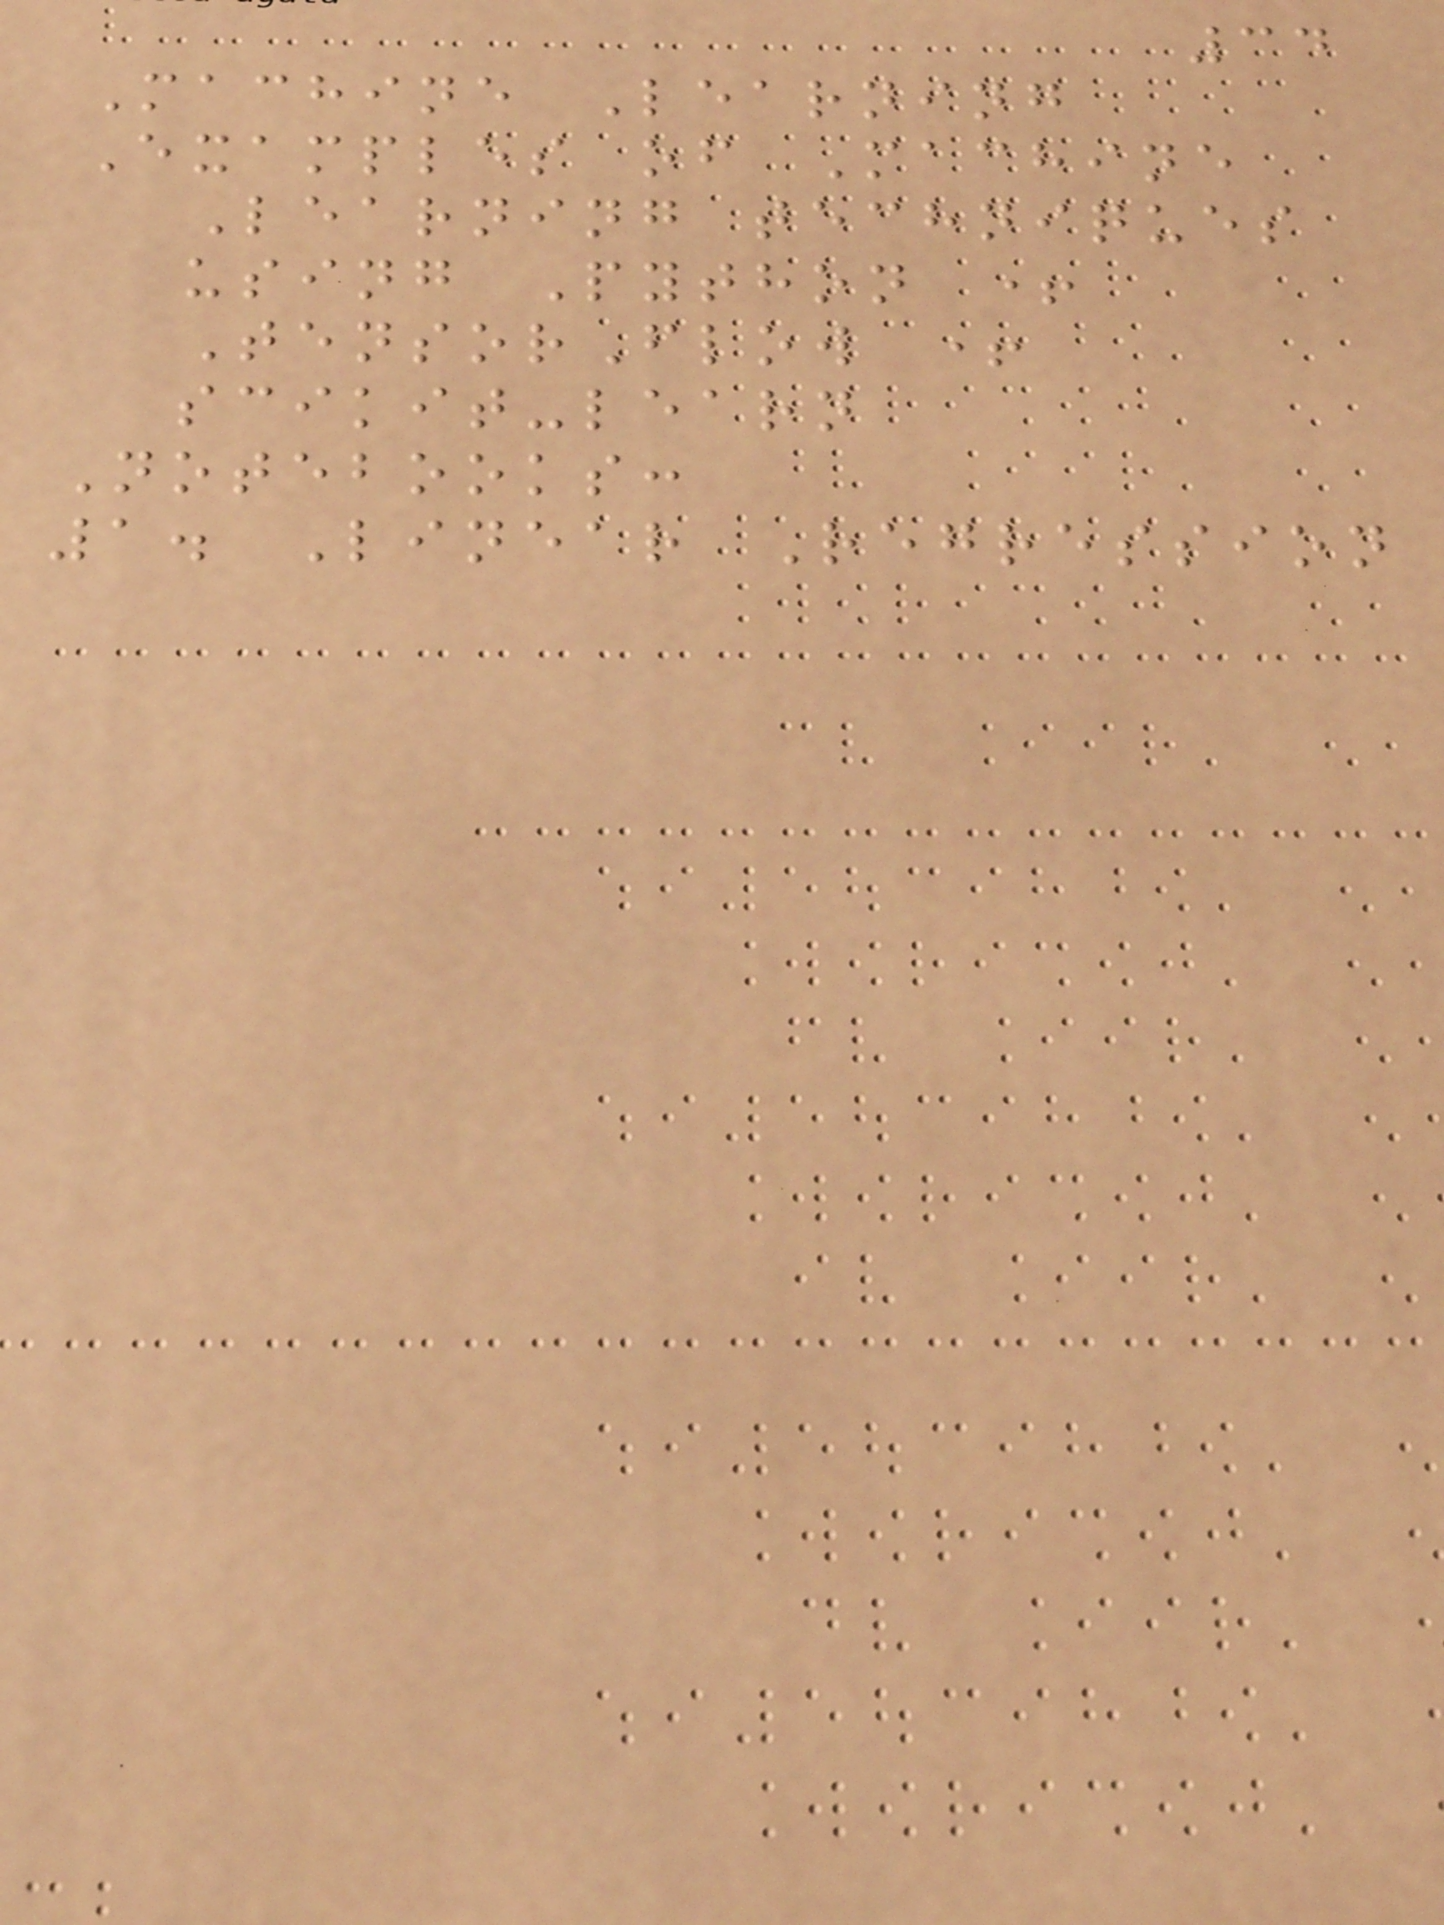34
Machine Learning
Examples of Machine
Learning techniques
using Python +
TensorFlow +
scikit-learn
Notebooks:
1. Linear Regression
